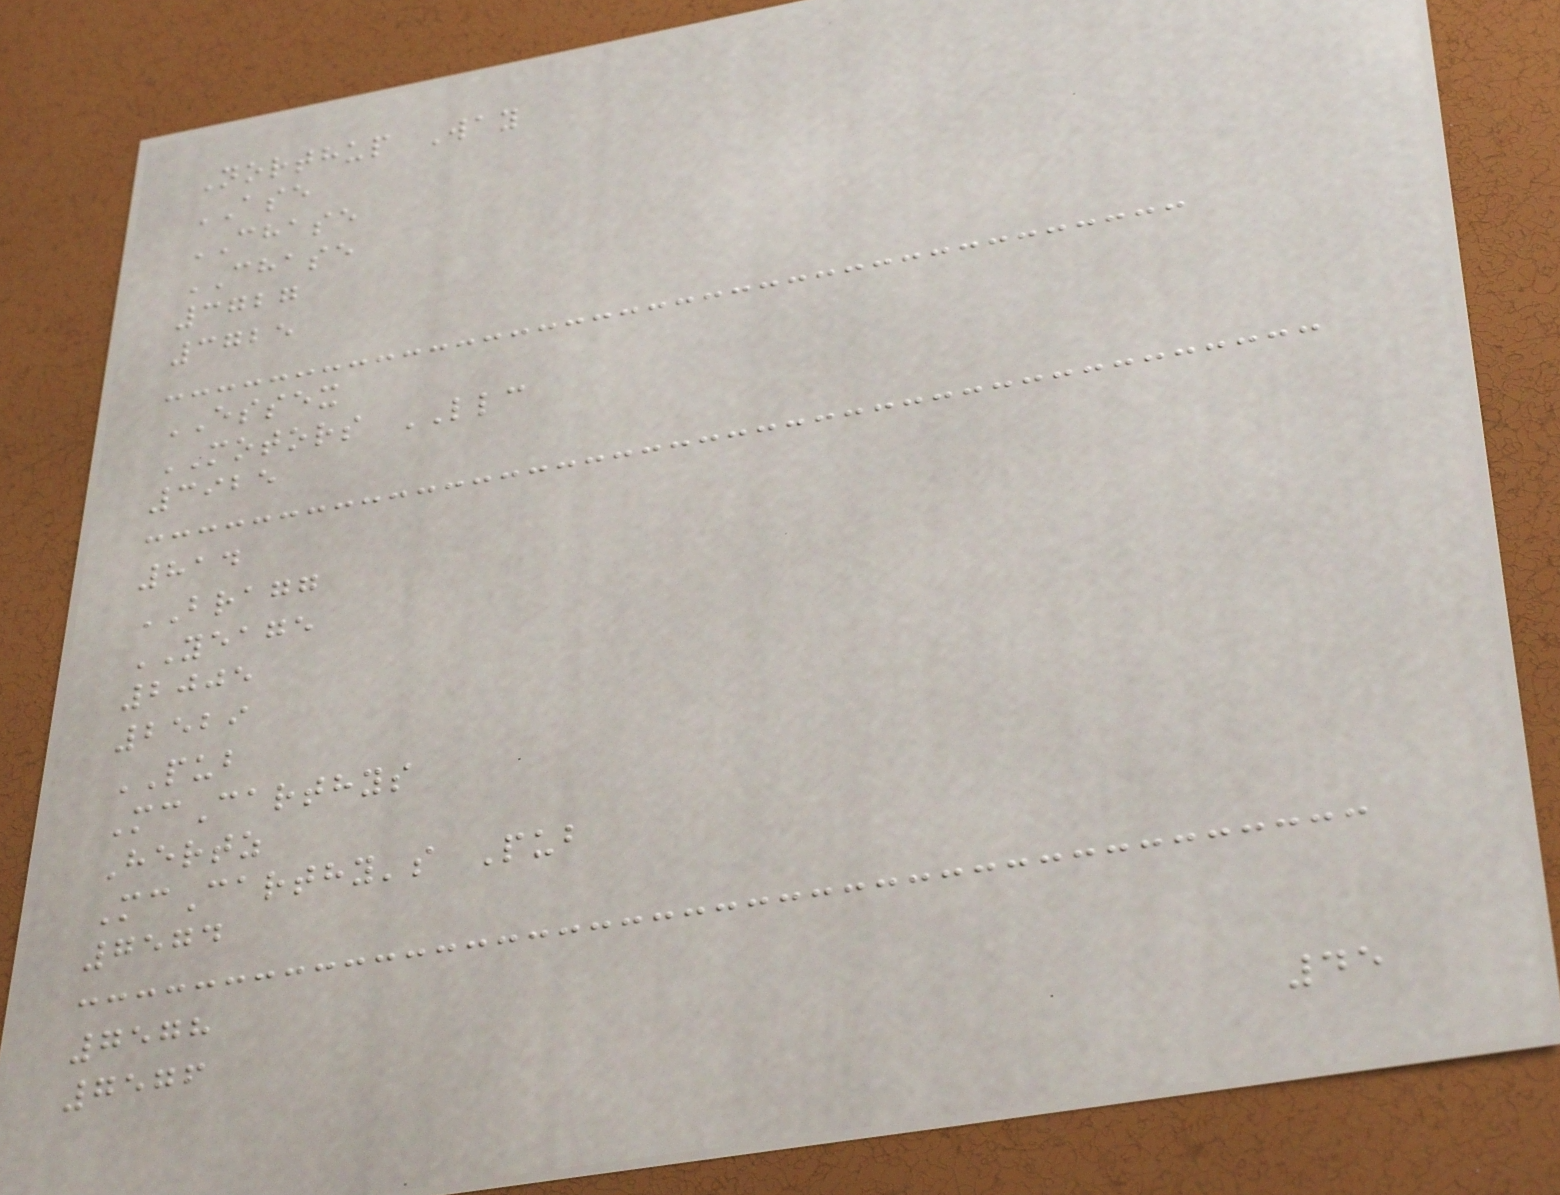Northup Way
ASE
CHASE
CHASE
3727
3725
ESSEX
MOTORS LLC
3925
814
BRAGG
YEAGE
2005
2529
PUB
McCarthys
Hertz
McCarthy's Pub
7574
7578
7576
45
